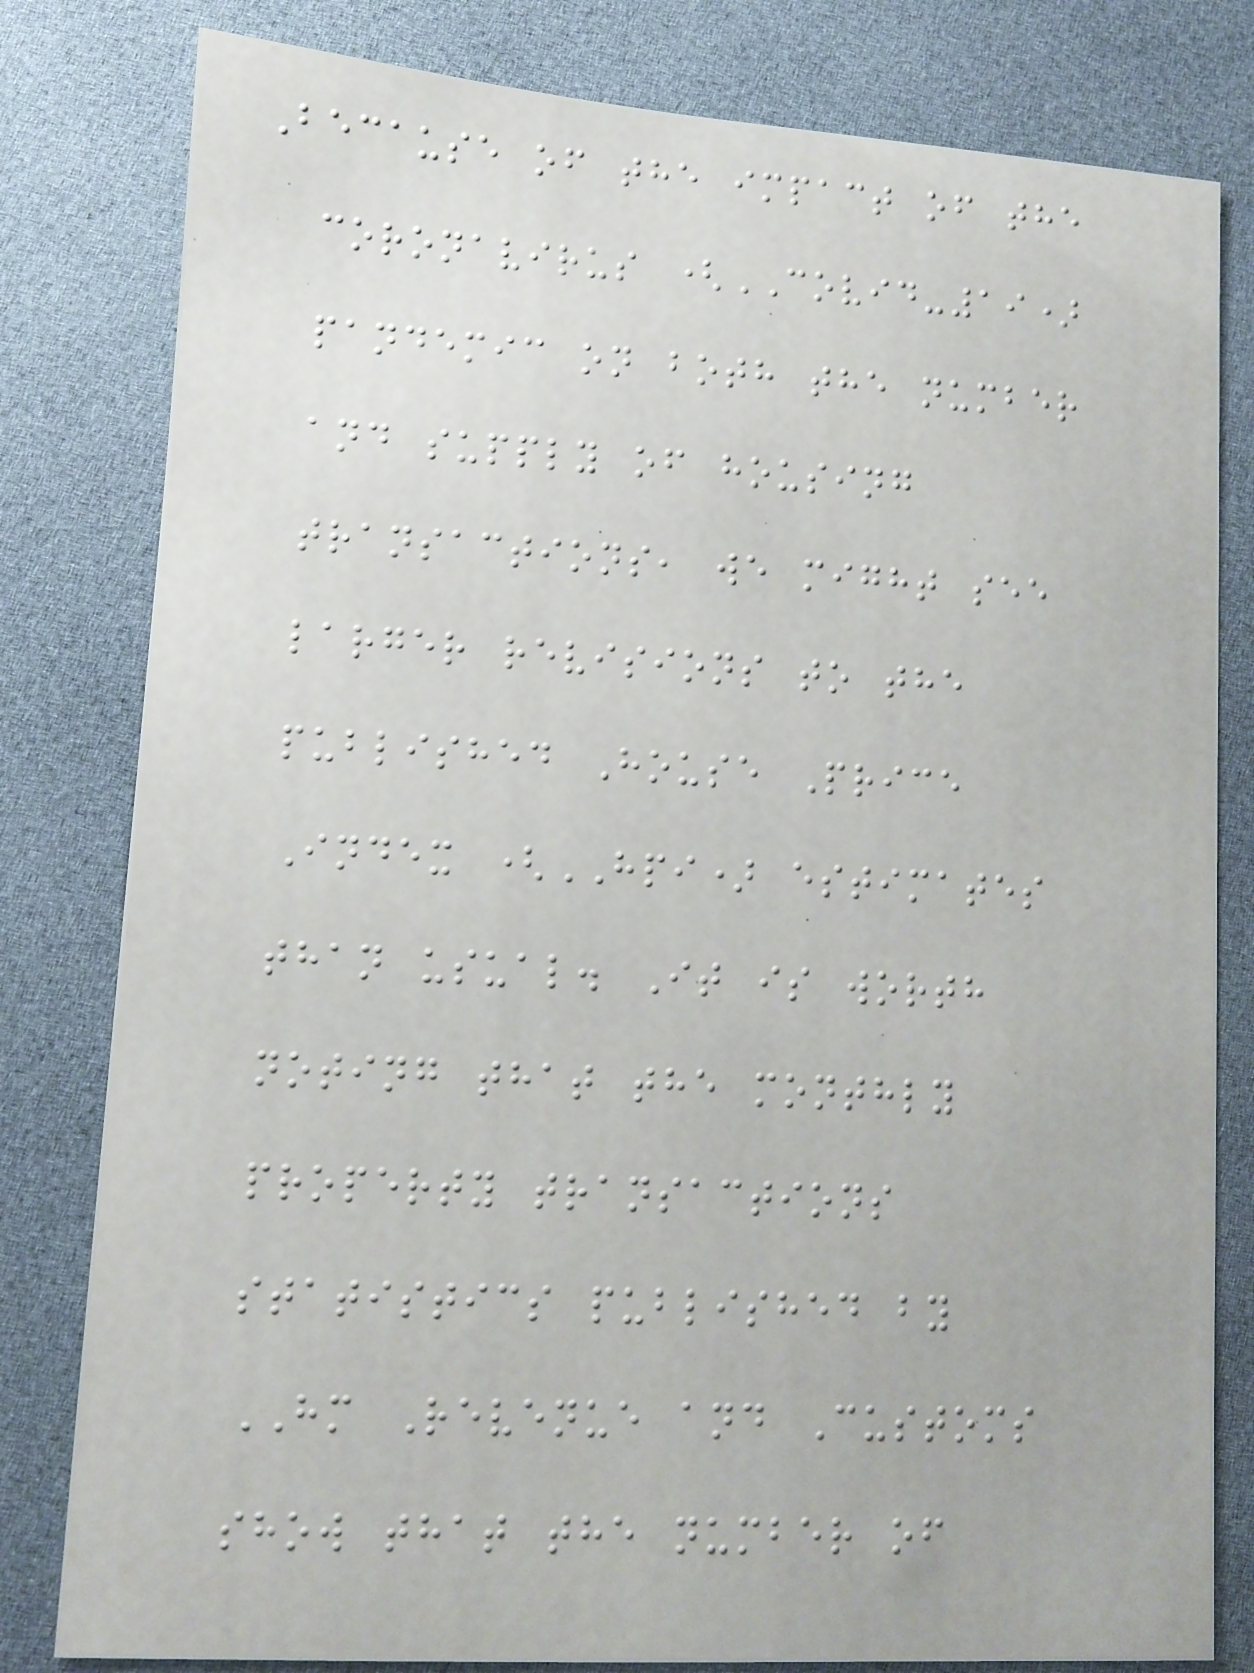Because of the impact of the
coronavirus (COVID-19)
pandemic on both the number
and supply of housing
transactions, we might see
larger revisions to the
published House Price
Index (HPI) estimates
than usual. It is worth
noting that the monthly
property transactions
statistics published by
HM Revenue and Customs
show that the number of
